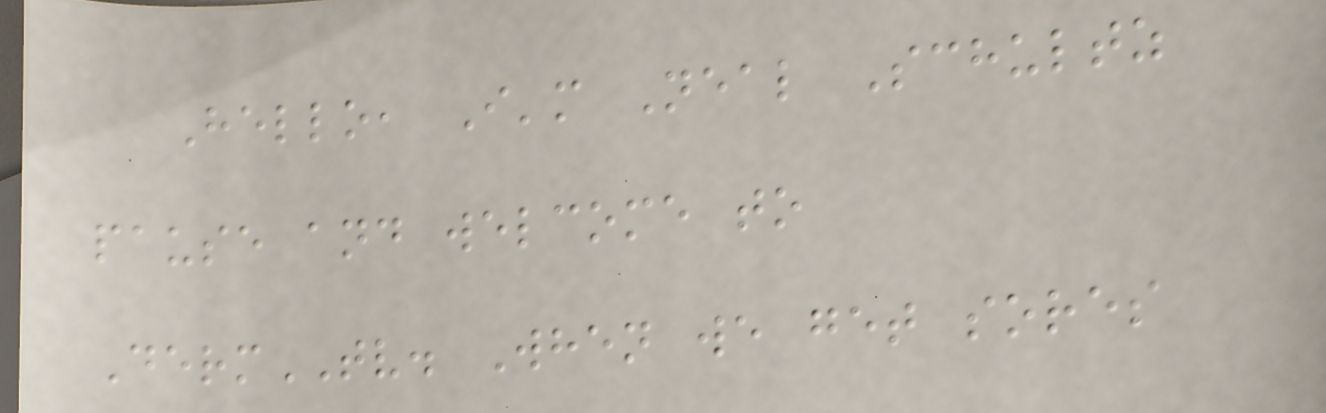Hello, I'm Neal Schultz
pause and welcome to
DermTV. When we get sores
